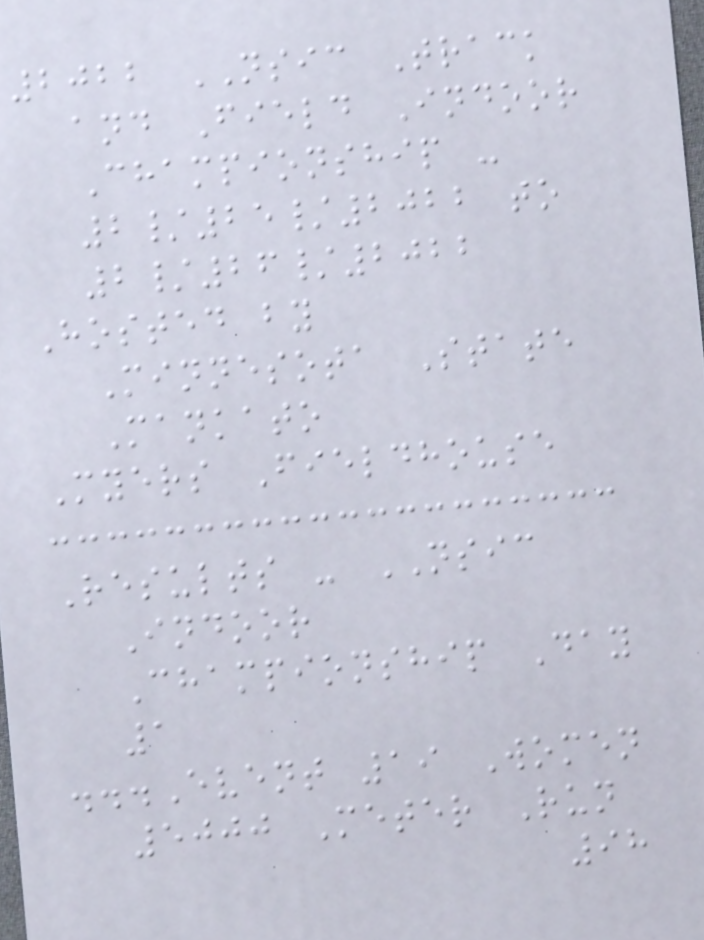2022 NSIC Track
and Field Indoor
Championship -
2/25/2022 to
2/26/2022
Hosted by
Minnesota State
Mankato
Myers Fieldhouse
Results - NSIC
Indoor
Championship Day
1
...Event 19 Women
5000 Meter Run
98
